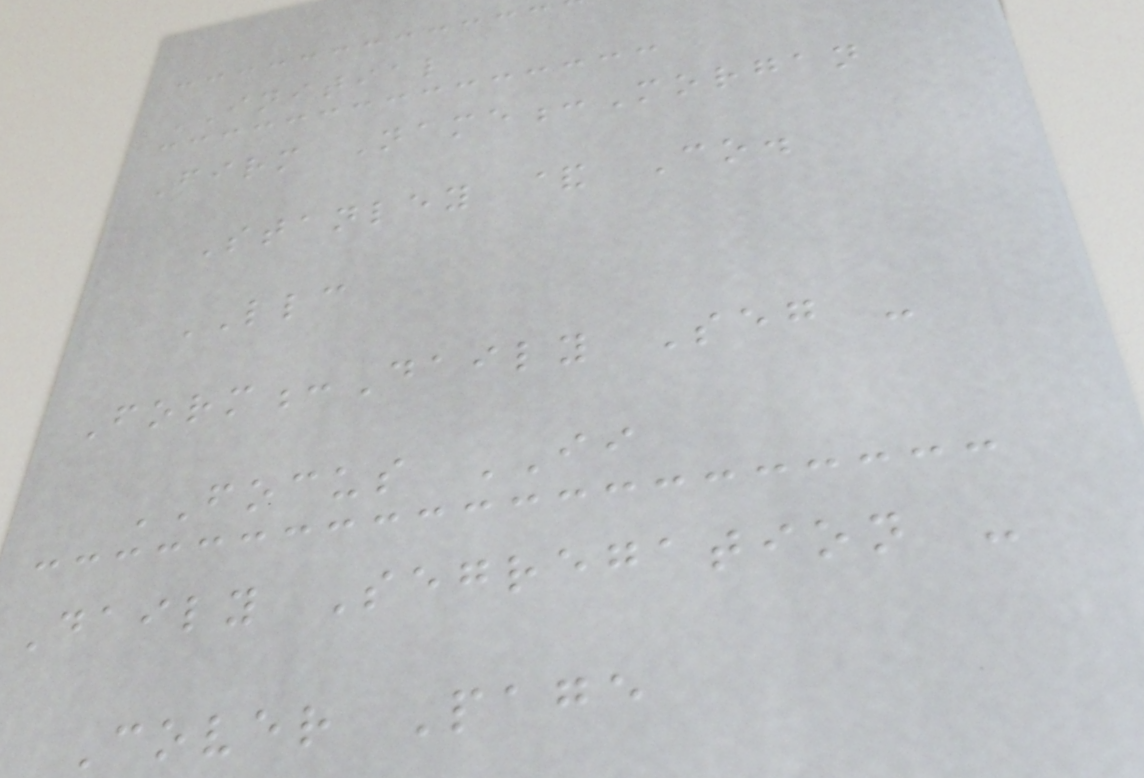INITIAL
Firm Name:Morgan
Stanley & Co.
LLC
Form:Daily Seg -
FOCUS II
Daily Segregation -
Cover Page
